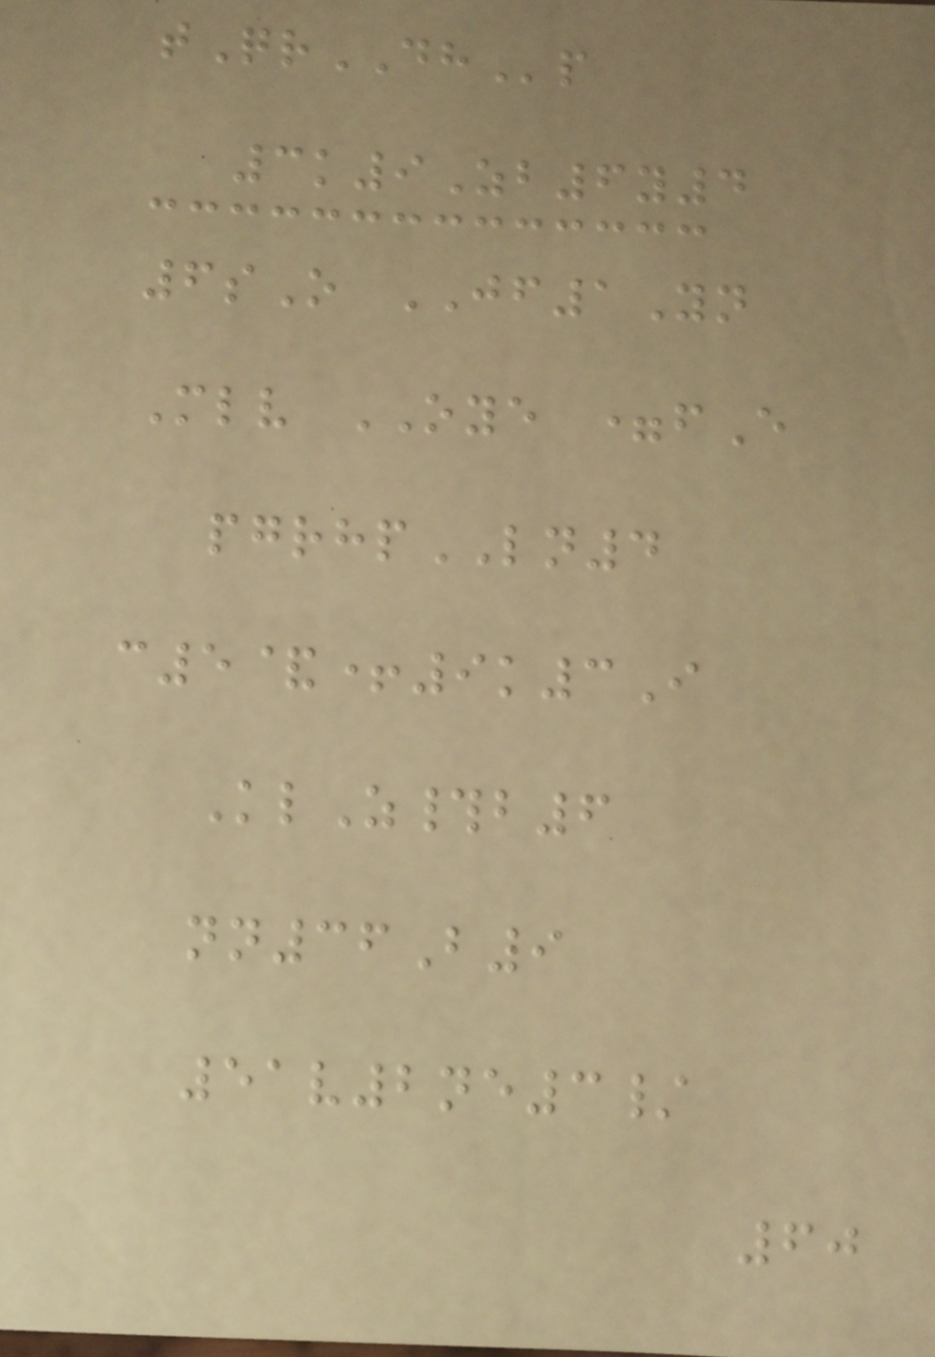tQrDHp
3k9Zb6y4
6sO JF1Yn
Mlv OYE =fE
pgrhpLN4
c5&+9k3I
KlZ#b6
nn36B9
51v2ne3/
60
